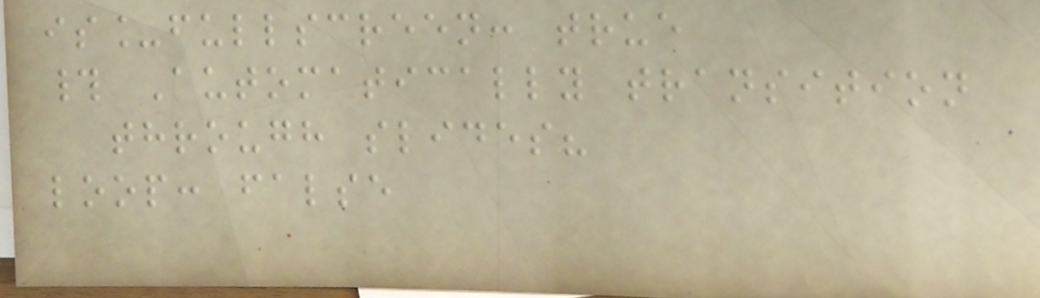is_fullscreen: true
# Automatically transition
through slides?
loop: false
